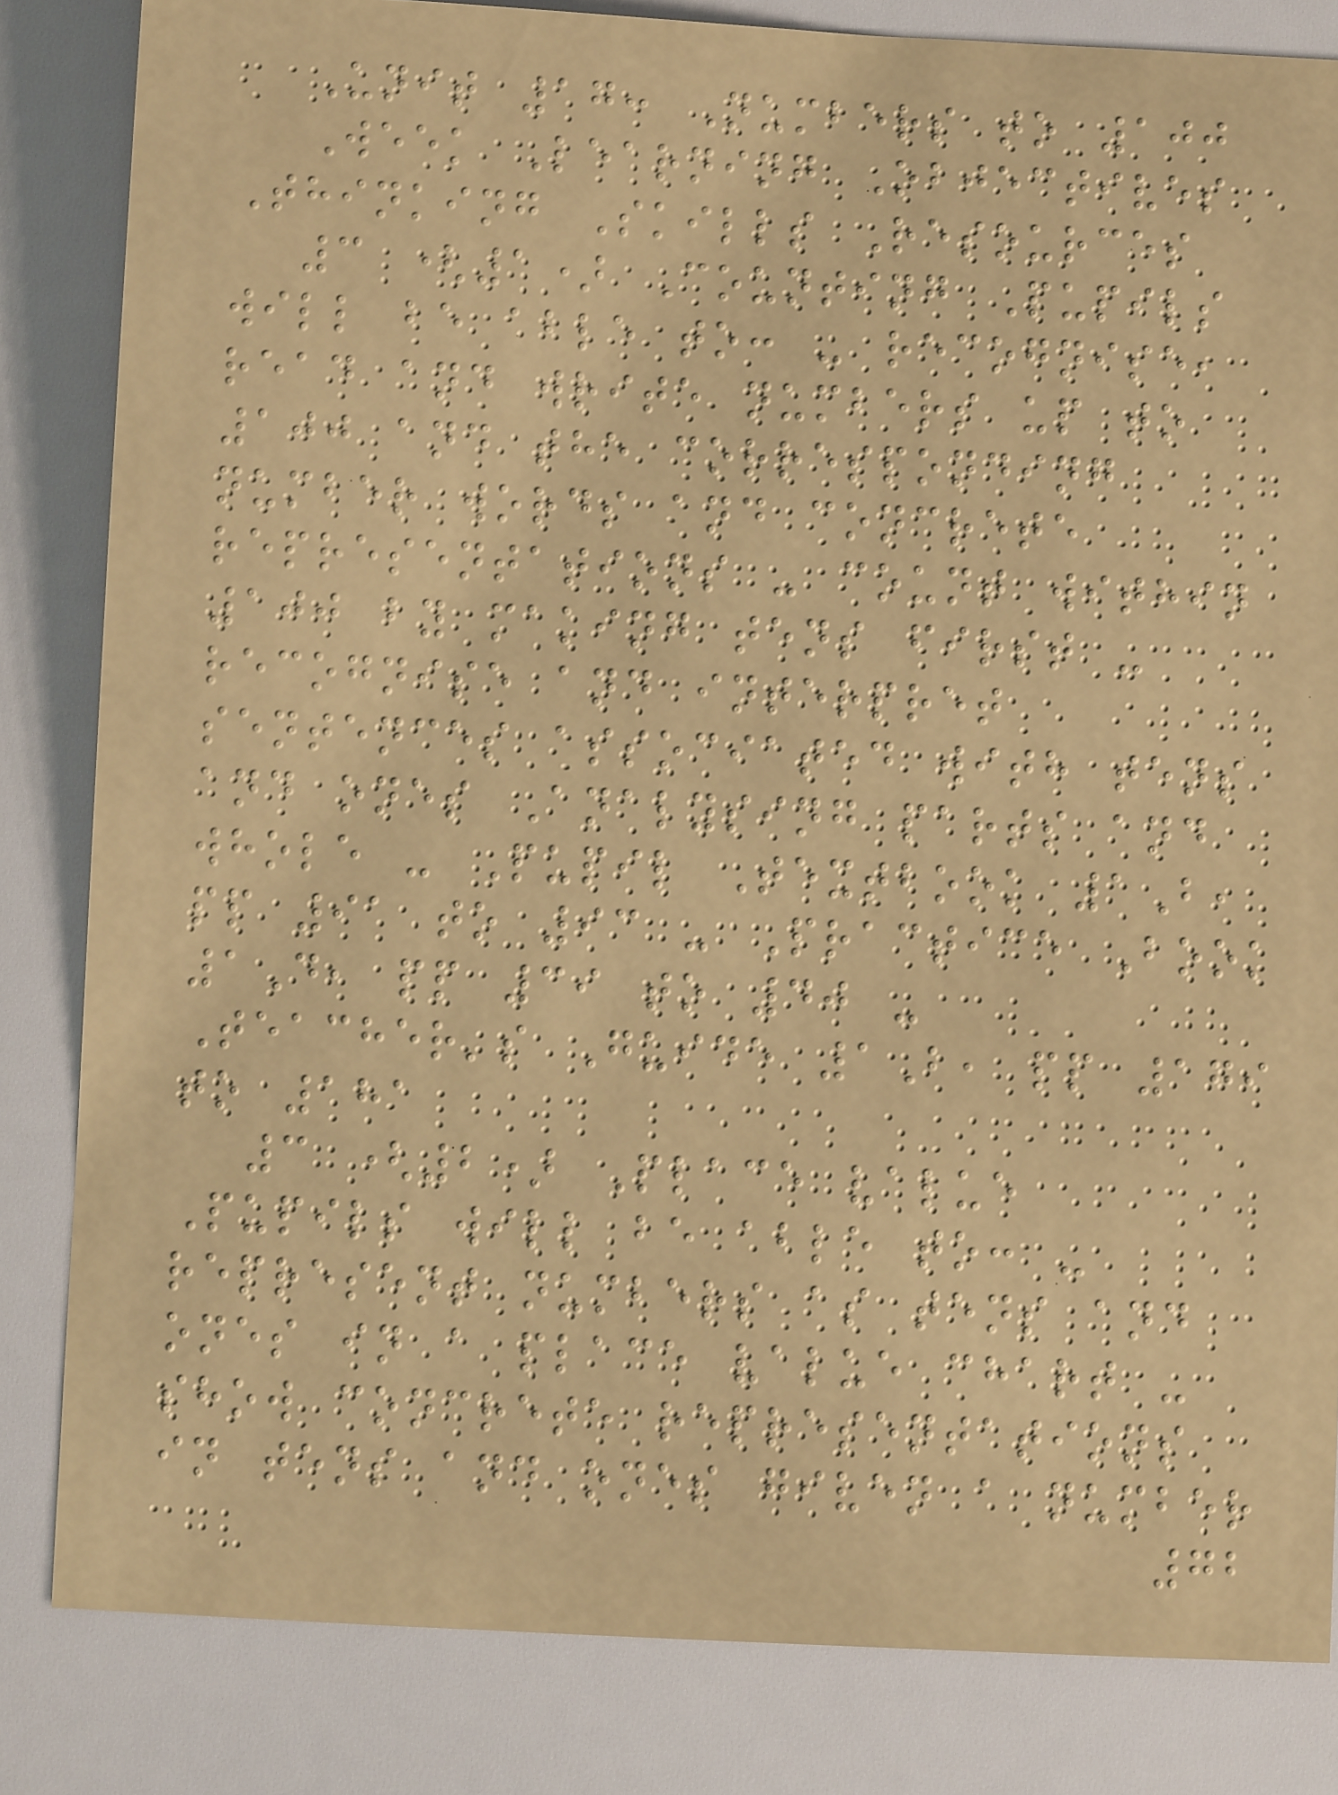Unit 17: Numbers to 100
Week Learning Objectives
Thinking Skills Resources
3 (1) Counting Pupils
will be able to: - recognise,
read and write numbers up to
100 and the corresponding
number words and concrete
representations - count within
100 by making tens first -
recognise and interpret
sentences associated with tens
and ones Analysing parts and
whole - Pupil Textbook 1B,
pp 91 to 93 - Practice Book
1D, pp 39 to 40 -
Teacher's Guide 1B, pp 179
to 181
3 (2) Place value
Pupils will be able to: -
represent numbers as tens and
ones in a place value chart -
show concrete representations
in tens and ones given a number
72
